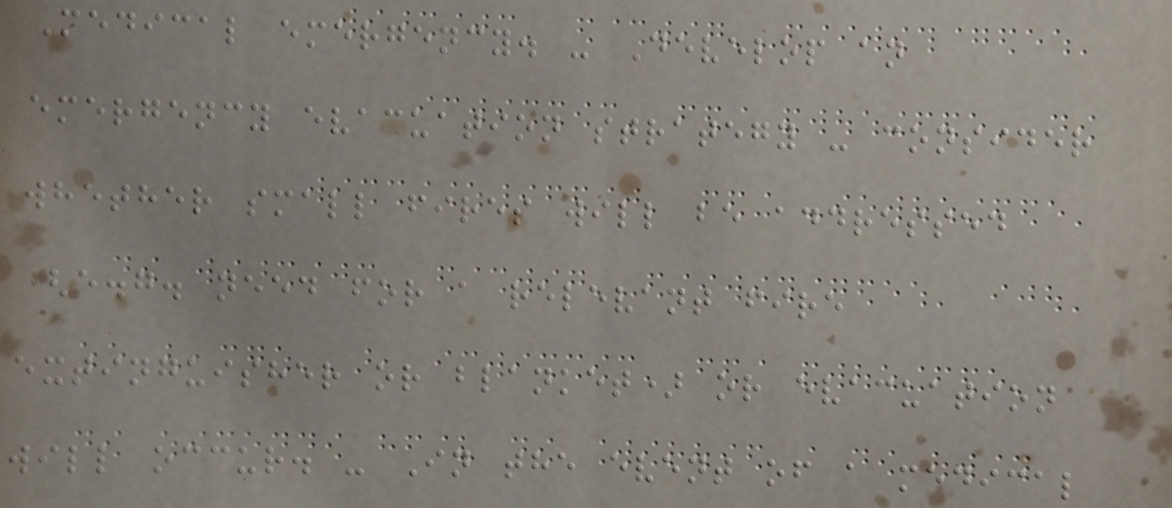Medical emergency. - Develop an
emergency evacuation strategy - consider
whether small fires will be addressed
(e.g. need for a relevant fire
extinguisher or blanket) or evacuation
will occur. - In the event of a medical
